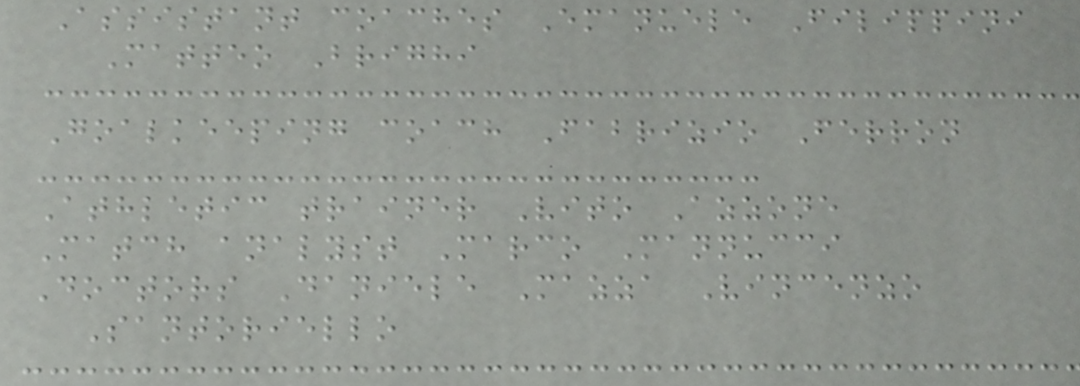Assistant coaches Emanuele Filippini
Matteo Brighi
Goalkeeping coach Fabrizio Ferron
Athletic trainer Vito Azzone
Match analyst Marco Mannucci
Doctors Daniele Mazza Vincenzo
Santoriello
